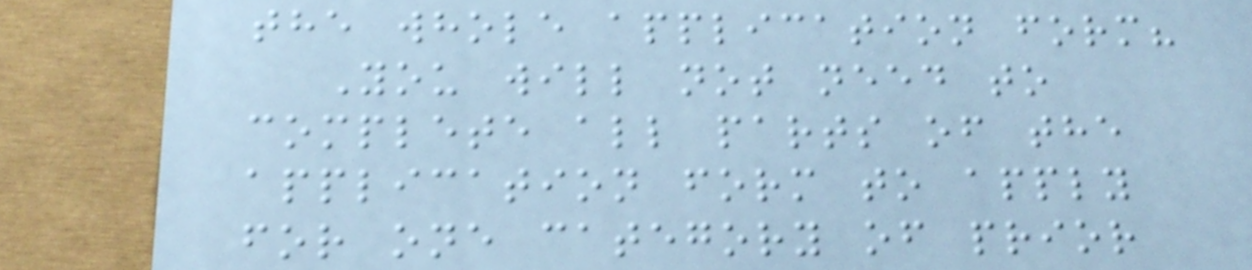the whole application form?
You will not need to
complete all parts of the
application form to apply
for one category of prior
